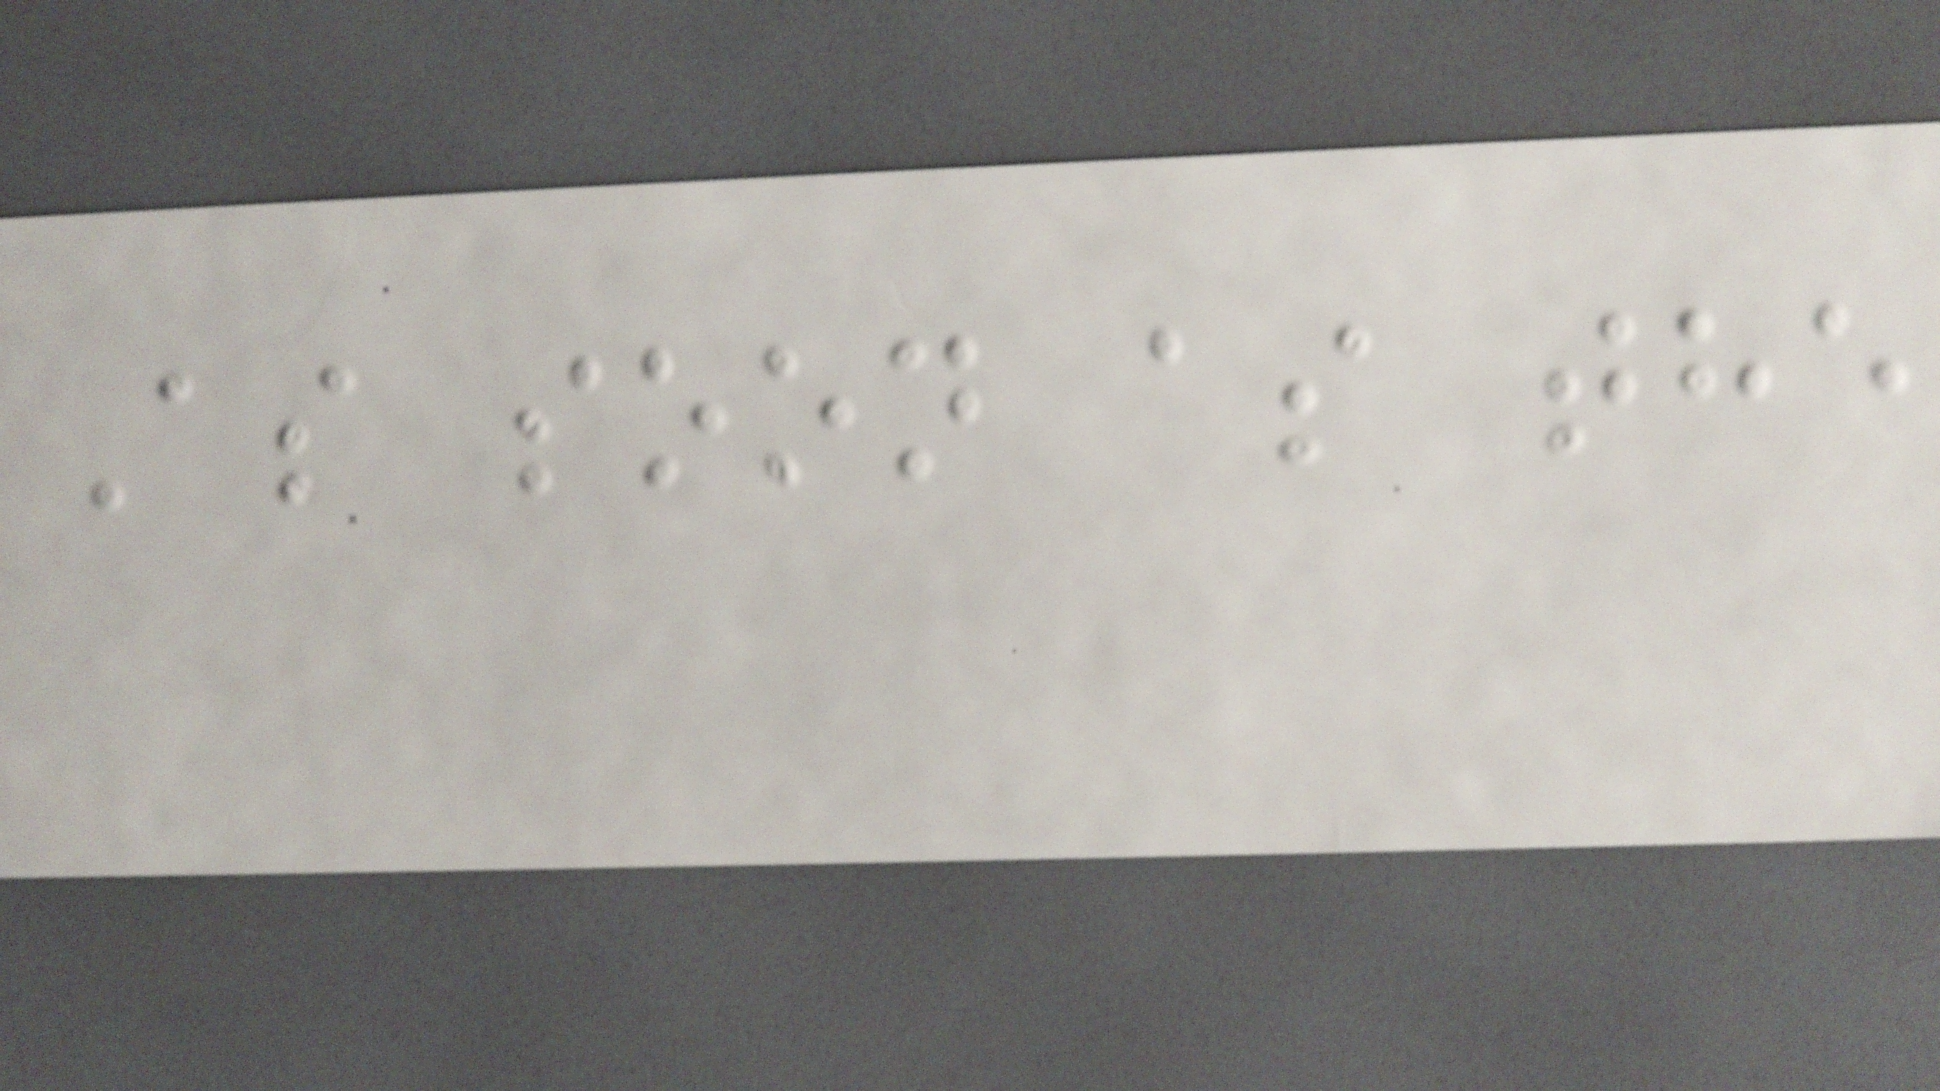As soon as the
